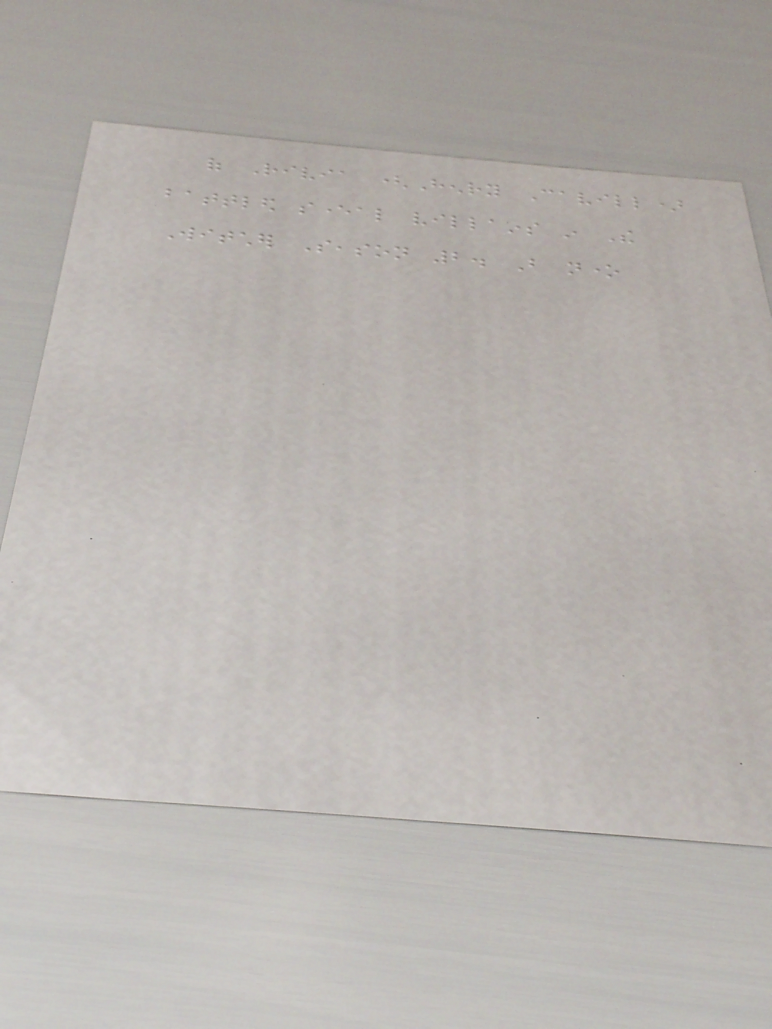of Rivia (Henry Cavill)
battled several villains in The
Witcher Season 2. But none
